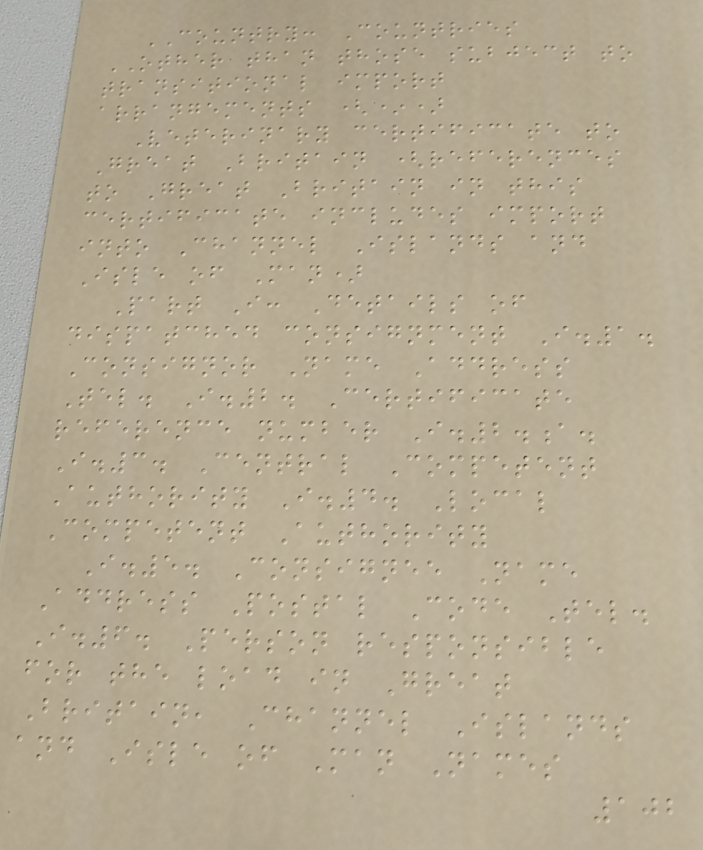COUNTRY: Countries
OTHER than those subject to
transitional import
arrangements (*)
Veterinary certificate to
Great Britain (references
to Great Britain in this
certificate includes import
into Channel Islands and
Isle of Man)
Part I: Details of
dispatched consignment I.1.
Consignor Name Address
Tel. I.2. Certificate
reference number I.2.a.
I.3. Central Competent
Authority I.4. Local
Competent Authority
I.5. Consignee Name
Address Postal Code Tel.
I.6. Person responsible
for the load in Great
Britain, Channel Islands
and Isle of Man Names
102
